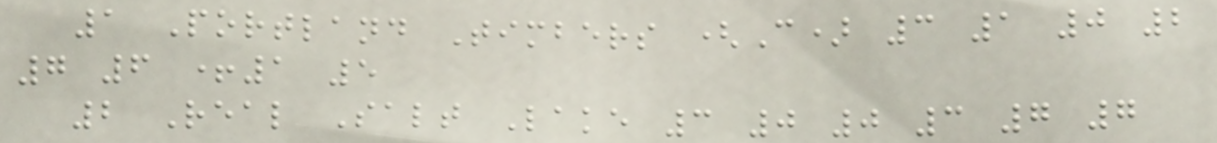1 Portland Timbers (C) 3 1 0 2
7 6 +1 5
2 Real Salt Lake 3 0 0 3 7 7
